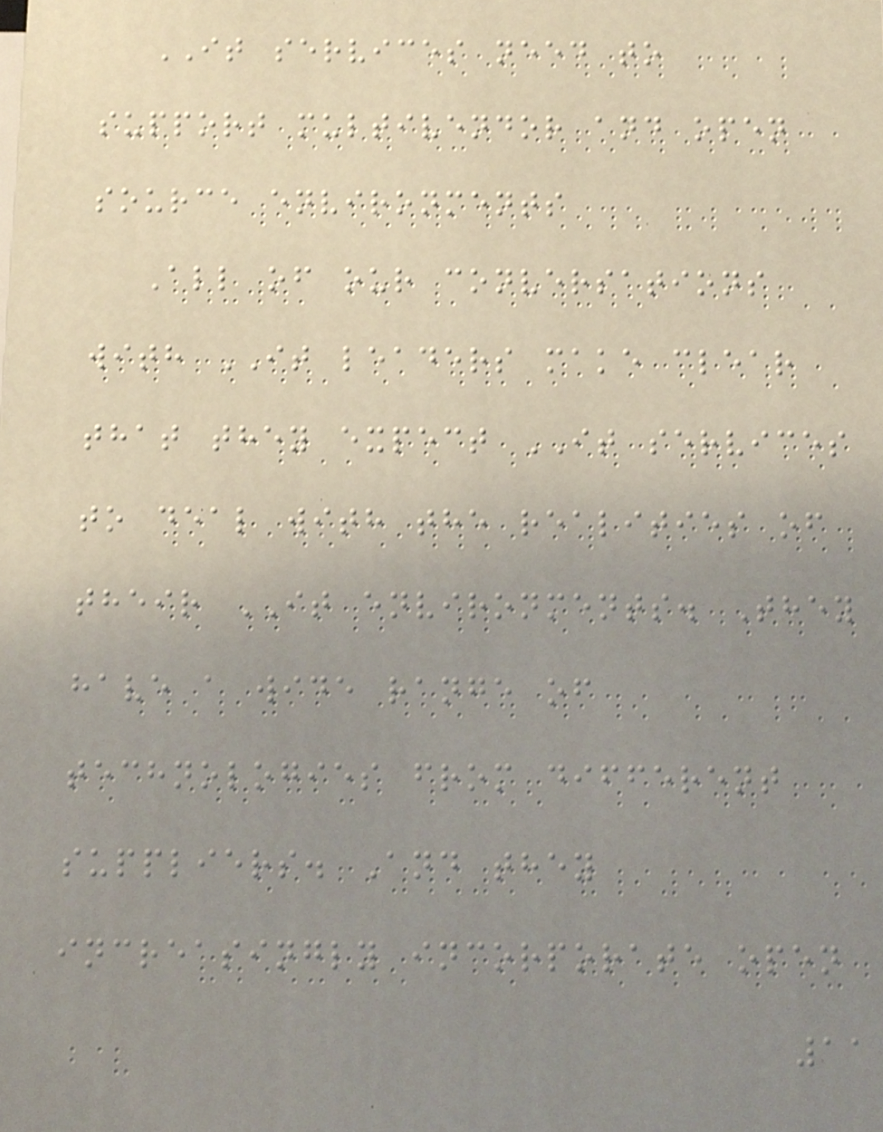IT services need to
support multivendor and open
source environments
All of our conversations
with IT leaders make clear
that they expect IT services
to deal with the realities of
their IT environments. They
have a wide range of
technologies from different
suppliers. And they
increasingly incorporate open
11
